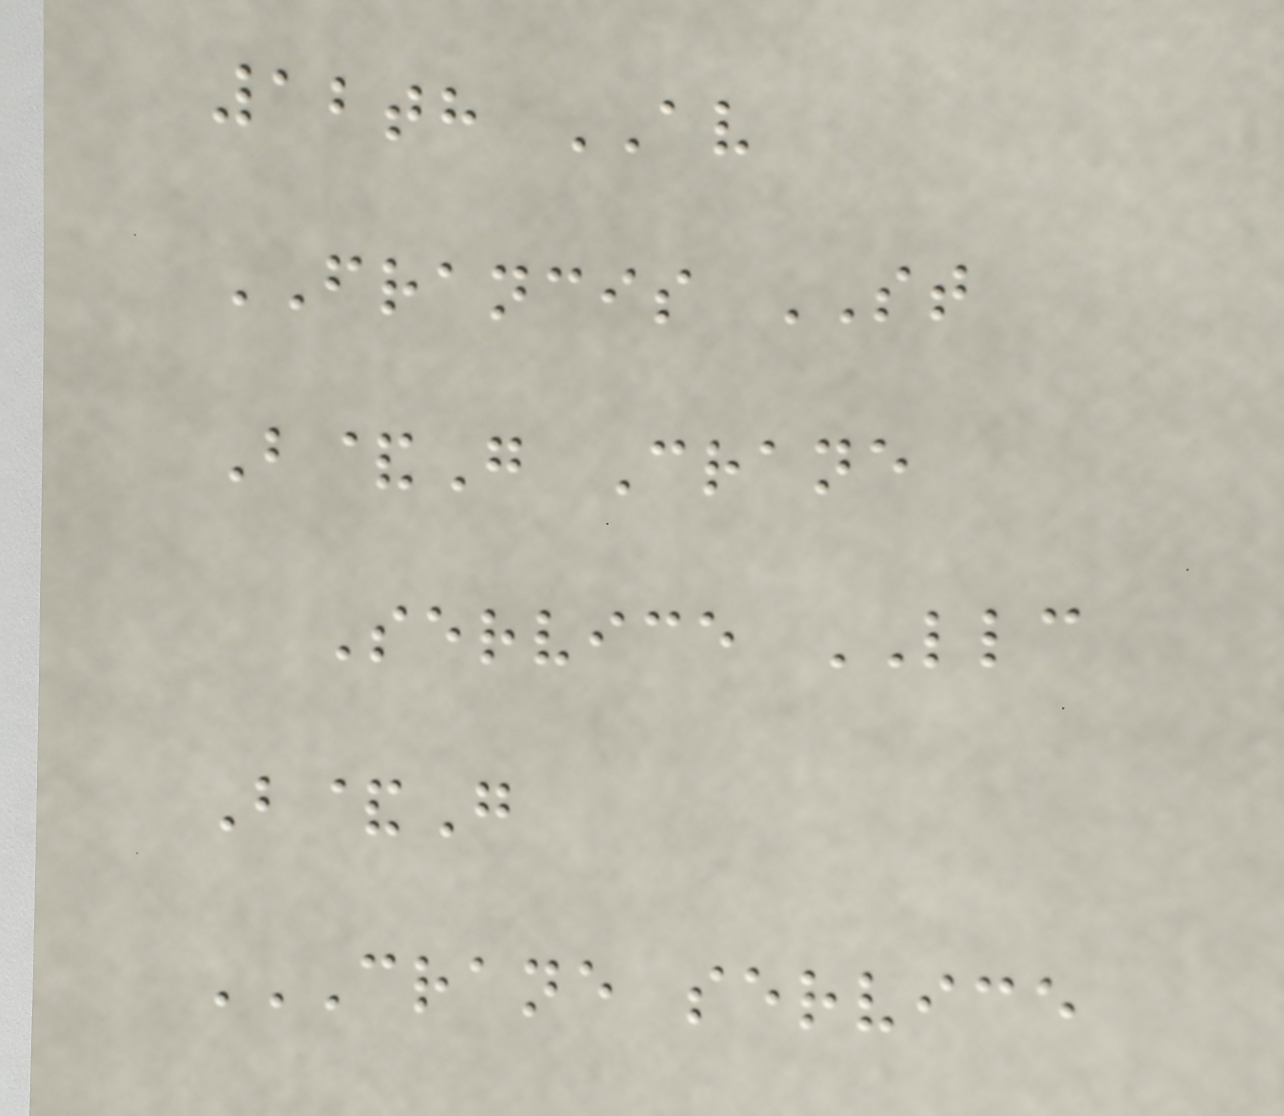12th AV
FRANCIS ST
B&G Crane
Service LLC
B&G
CRANE SERVICE
